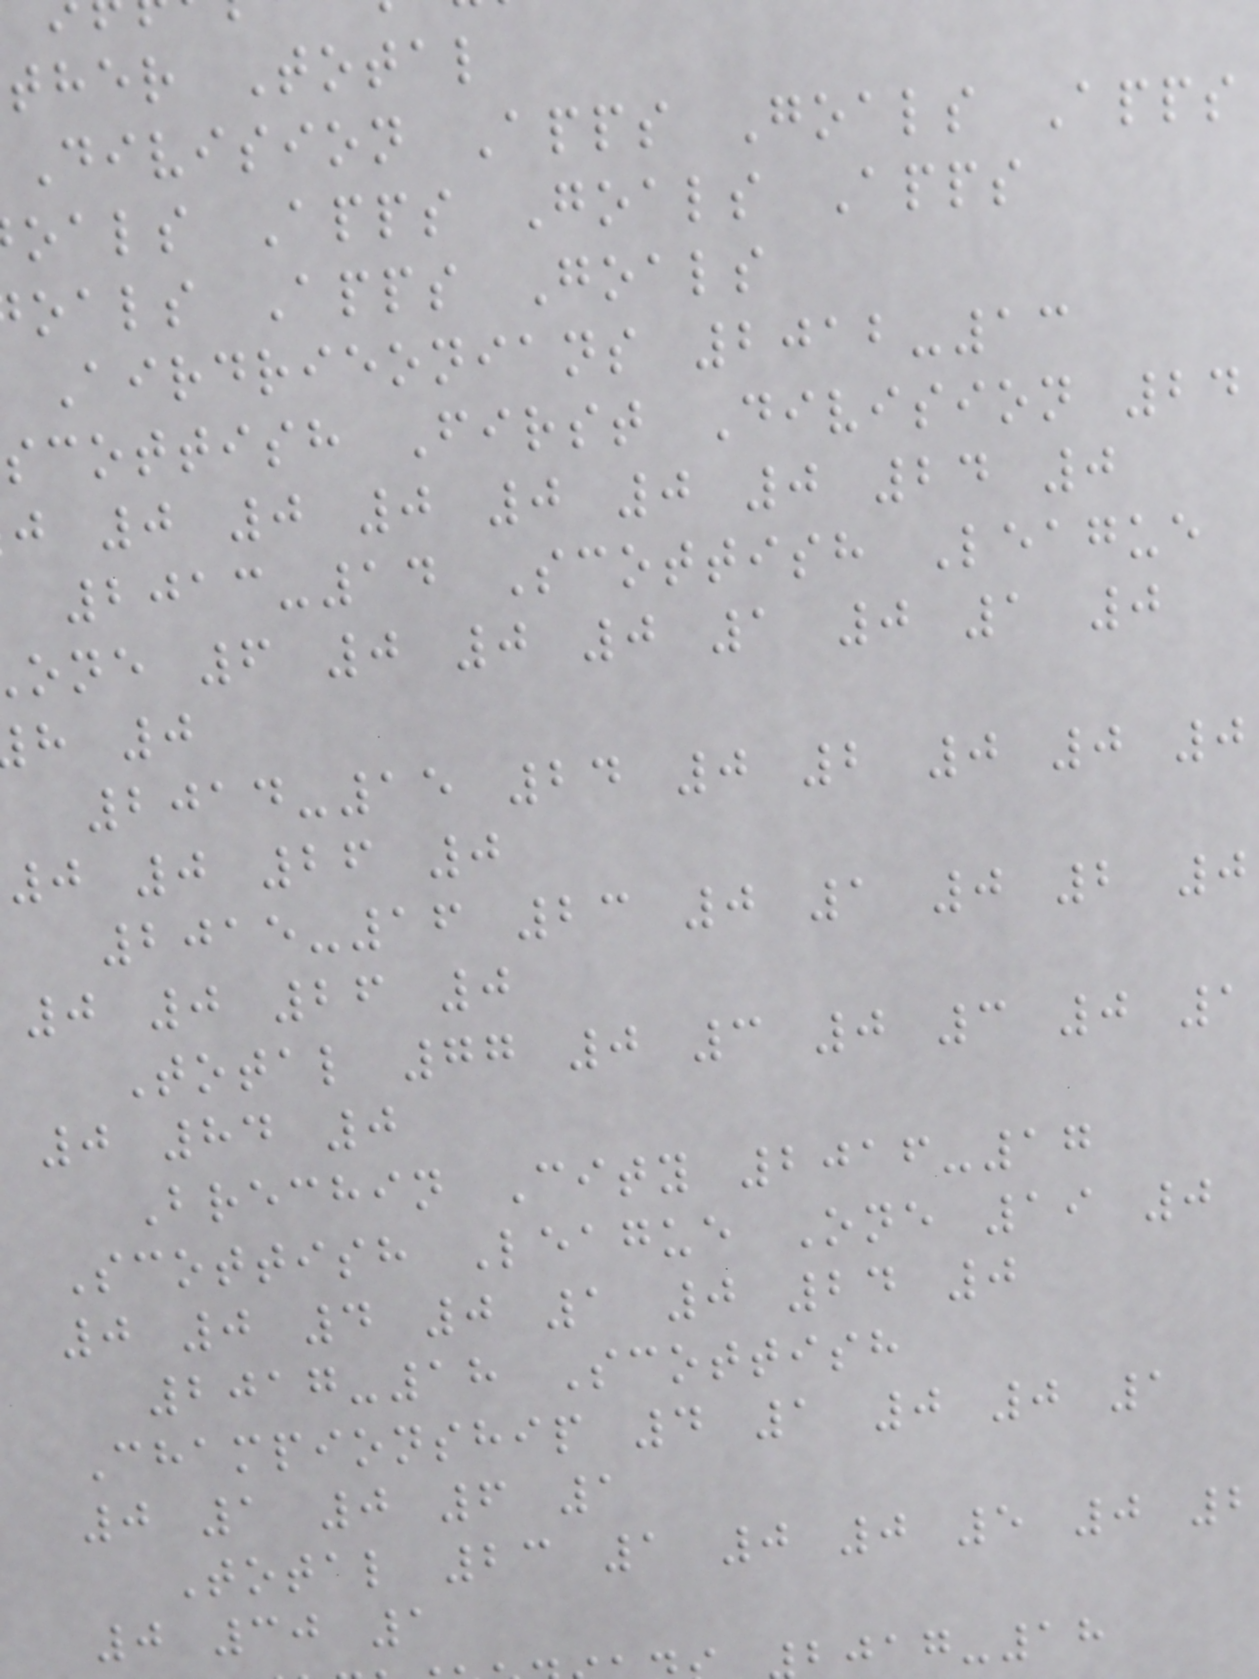ther Total
Division Apps Goals Apps
oals Apps Goals Apps
oals Apps Goals
Airdrieonians 2012-13
scottish First Division 24
j 0 0 0 0 0 0 24 0
2013-14 Scottish League
one 6 0 0 0 1 0 1 0
h 0
2014-15 24 0 2 0 0 0
0 0 26 0
2015-16 23 0 1 0 2 0
0 0 26 0
Total 77 0 3 0 3 0 1
0 84 0
Brechin City 2016-17
Scottish League One 19 0
0 0 4 0 1 0 24 0
2017-18 Scottish
Championship 4 1 0 0 1
0 1 0 6 1
Total 23 1 0 0 5 0 2
0 30 1
